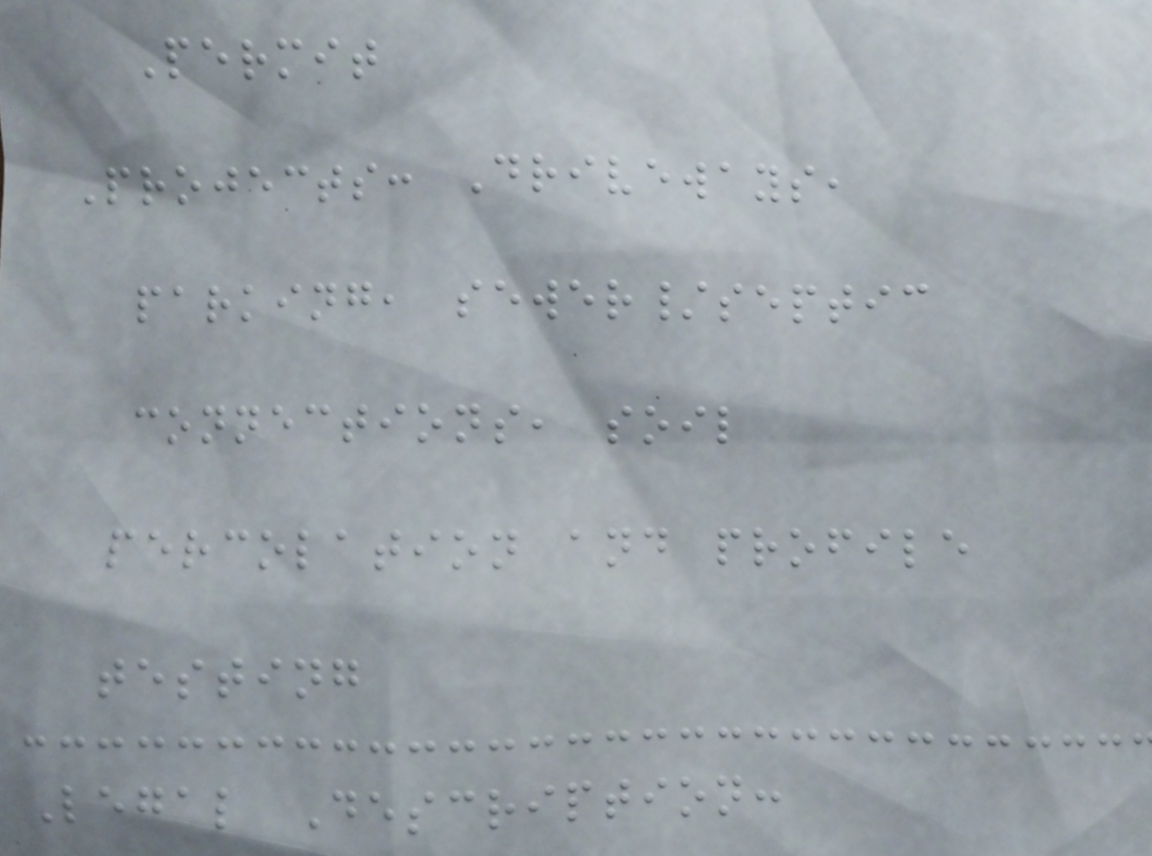Permit
Projects: Driveways,
parking, sewer/septic
connections, soil
percolation and profile
testing
Legal Description:
